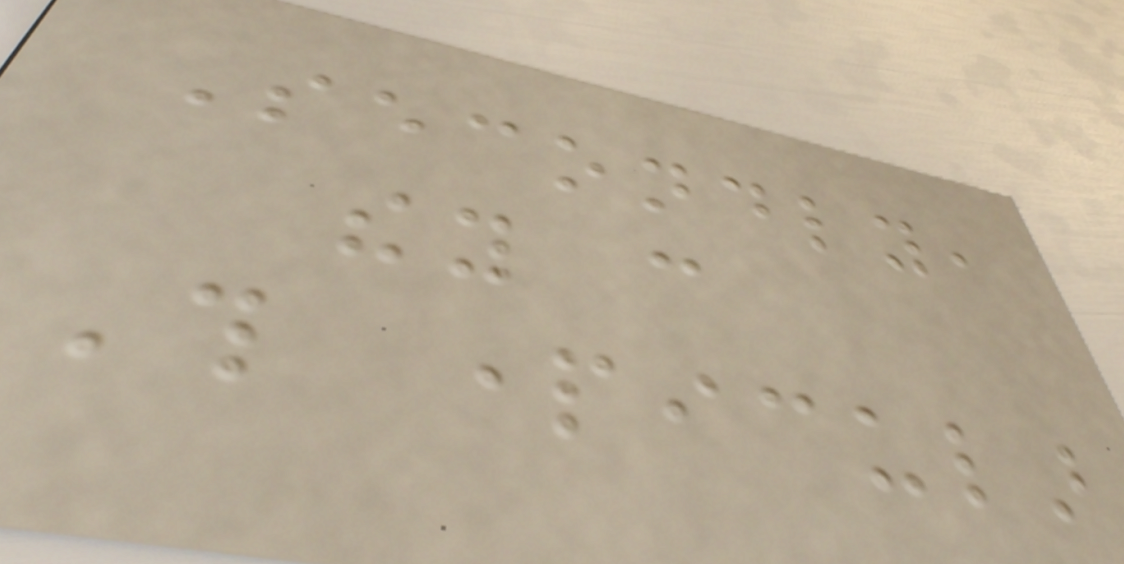Secondly,
they can
This particular
